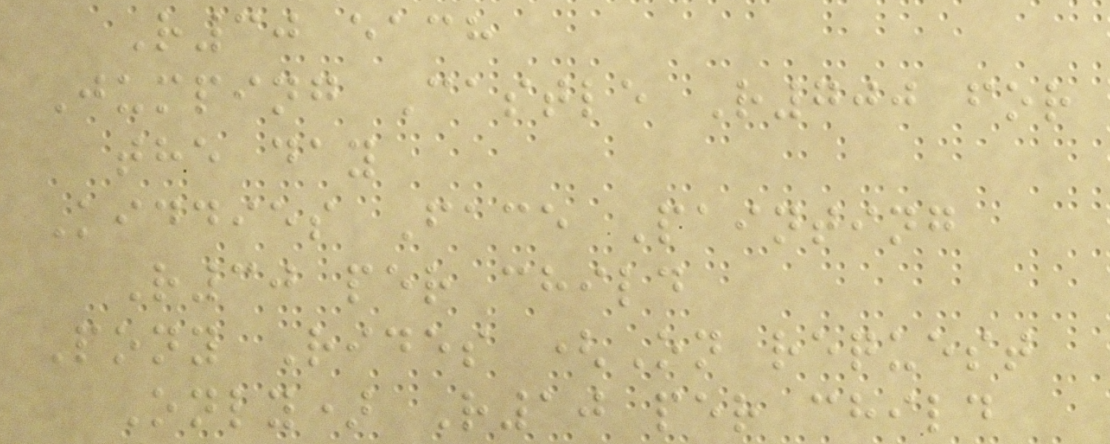R30 each
Jumping Castle R700 for
the day
Kiddies Face Painting
R30 per child
Pony Rides (On request
Only) R10 per child
